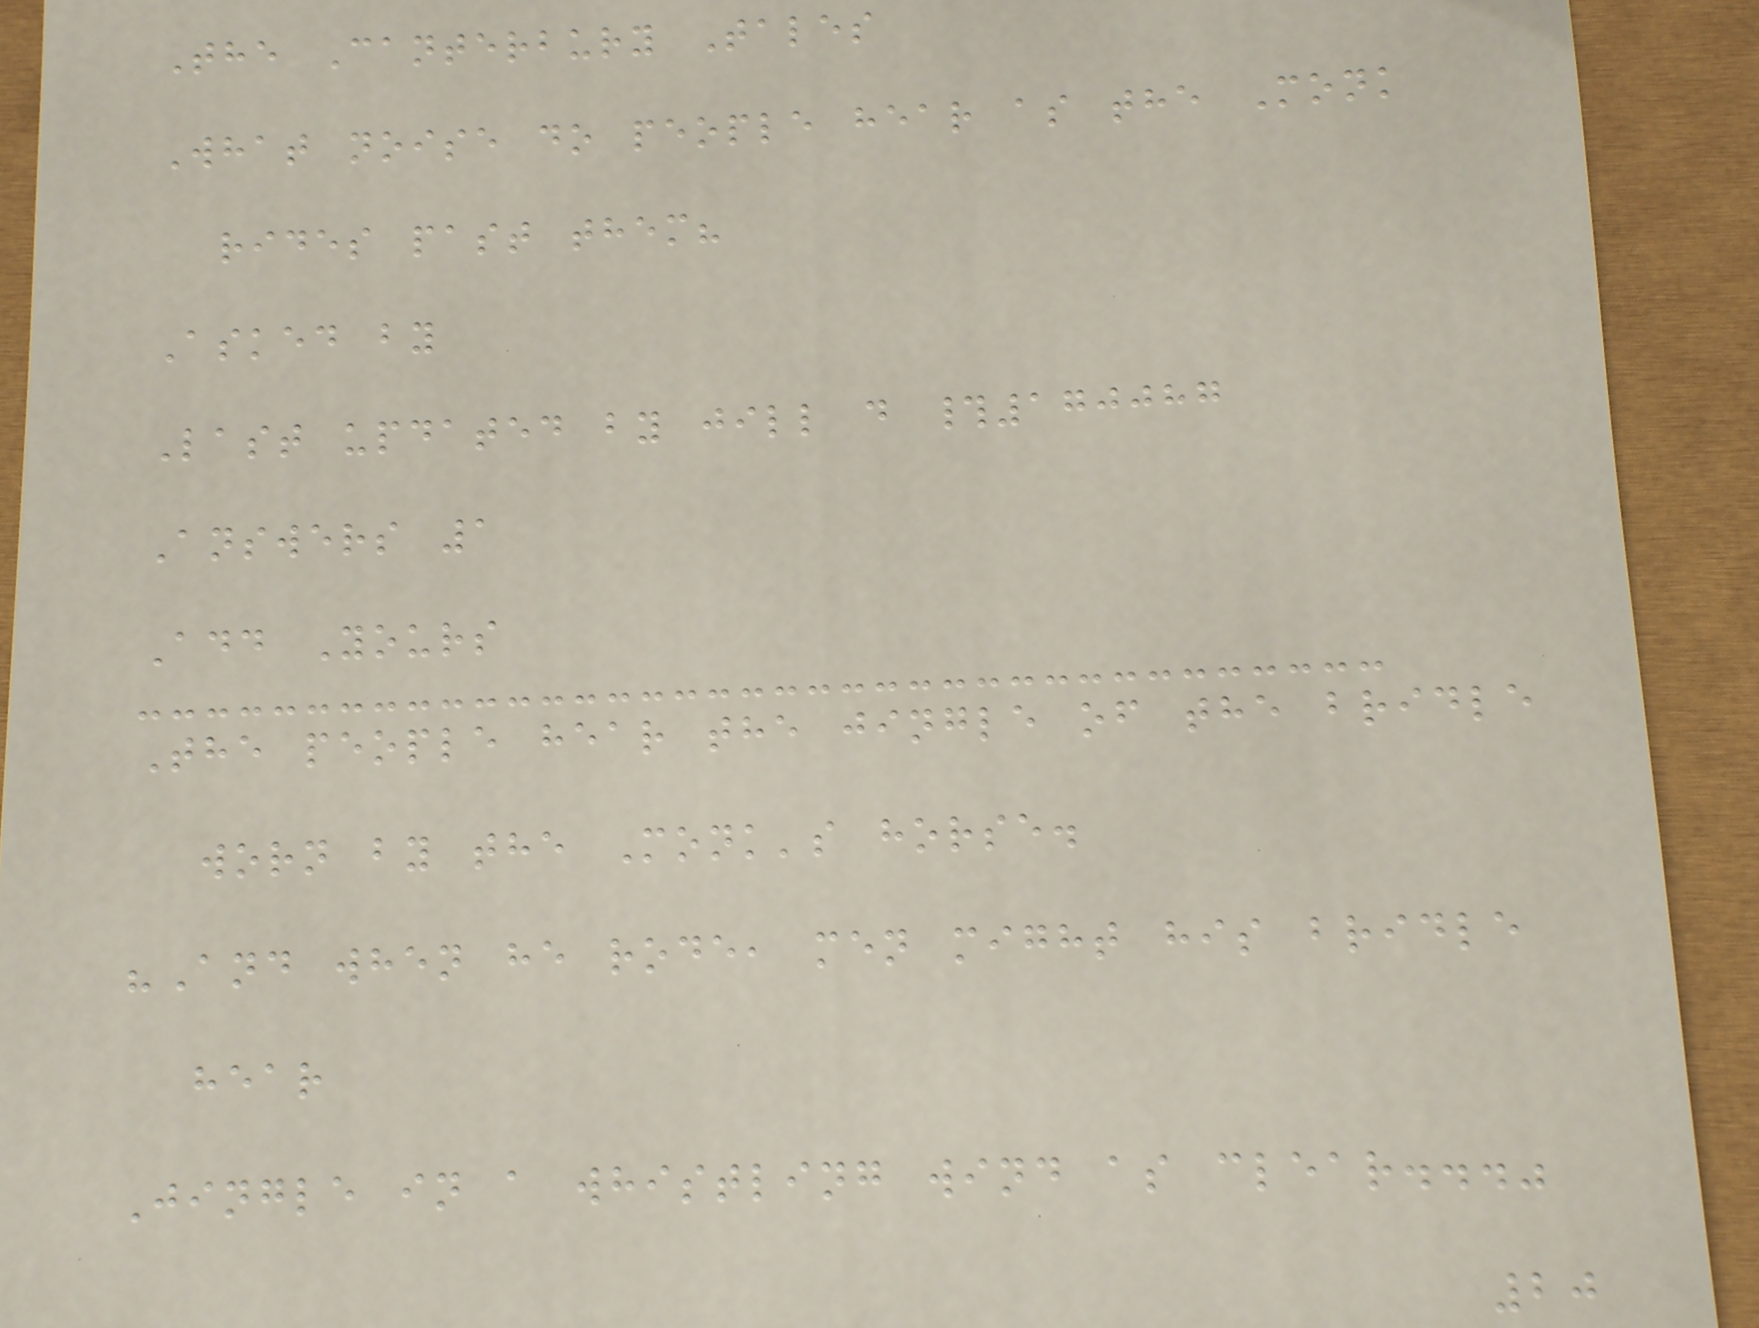The Canterbury Tales
What noise do people hear as the Monk
rides past them?
Asked by
Last updated by jill d #170087
Answers 1
Add Yours
The people hear the jingle of the bridle
worn by the Monk's horse.
"And when he rode, men might his bridle
hear
Jingle in a whistling wind as clear..."
20
